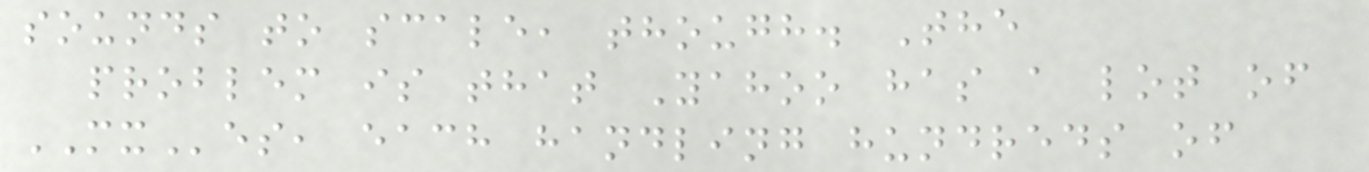sounds to scale, though. The
problem is that Yahoo has a lot of
MXes, each handling hundreds of
